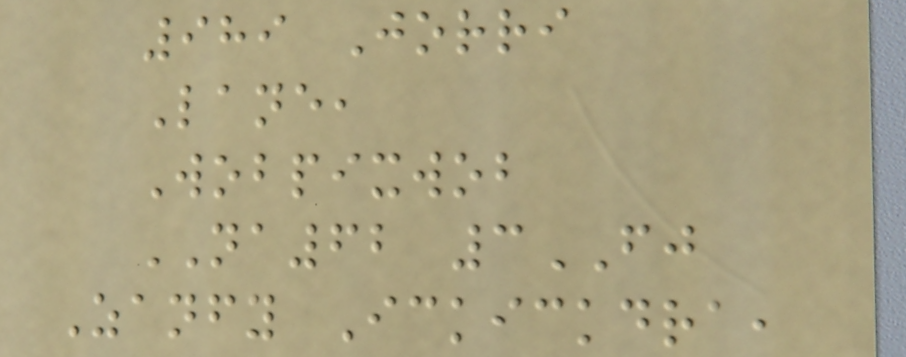989 Jorri
Lane,
Wobpixwob
NA62 3FJ
Zanfy Ickickdra,
